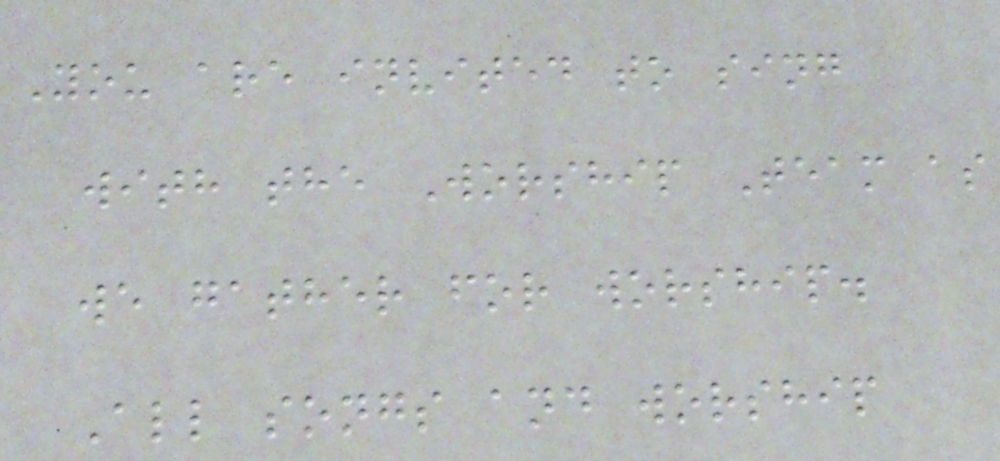You are invited to sing
with the Worship Team as
we gather for worship.
All songs and worship
